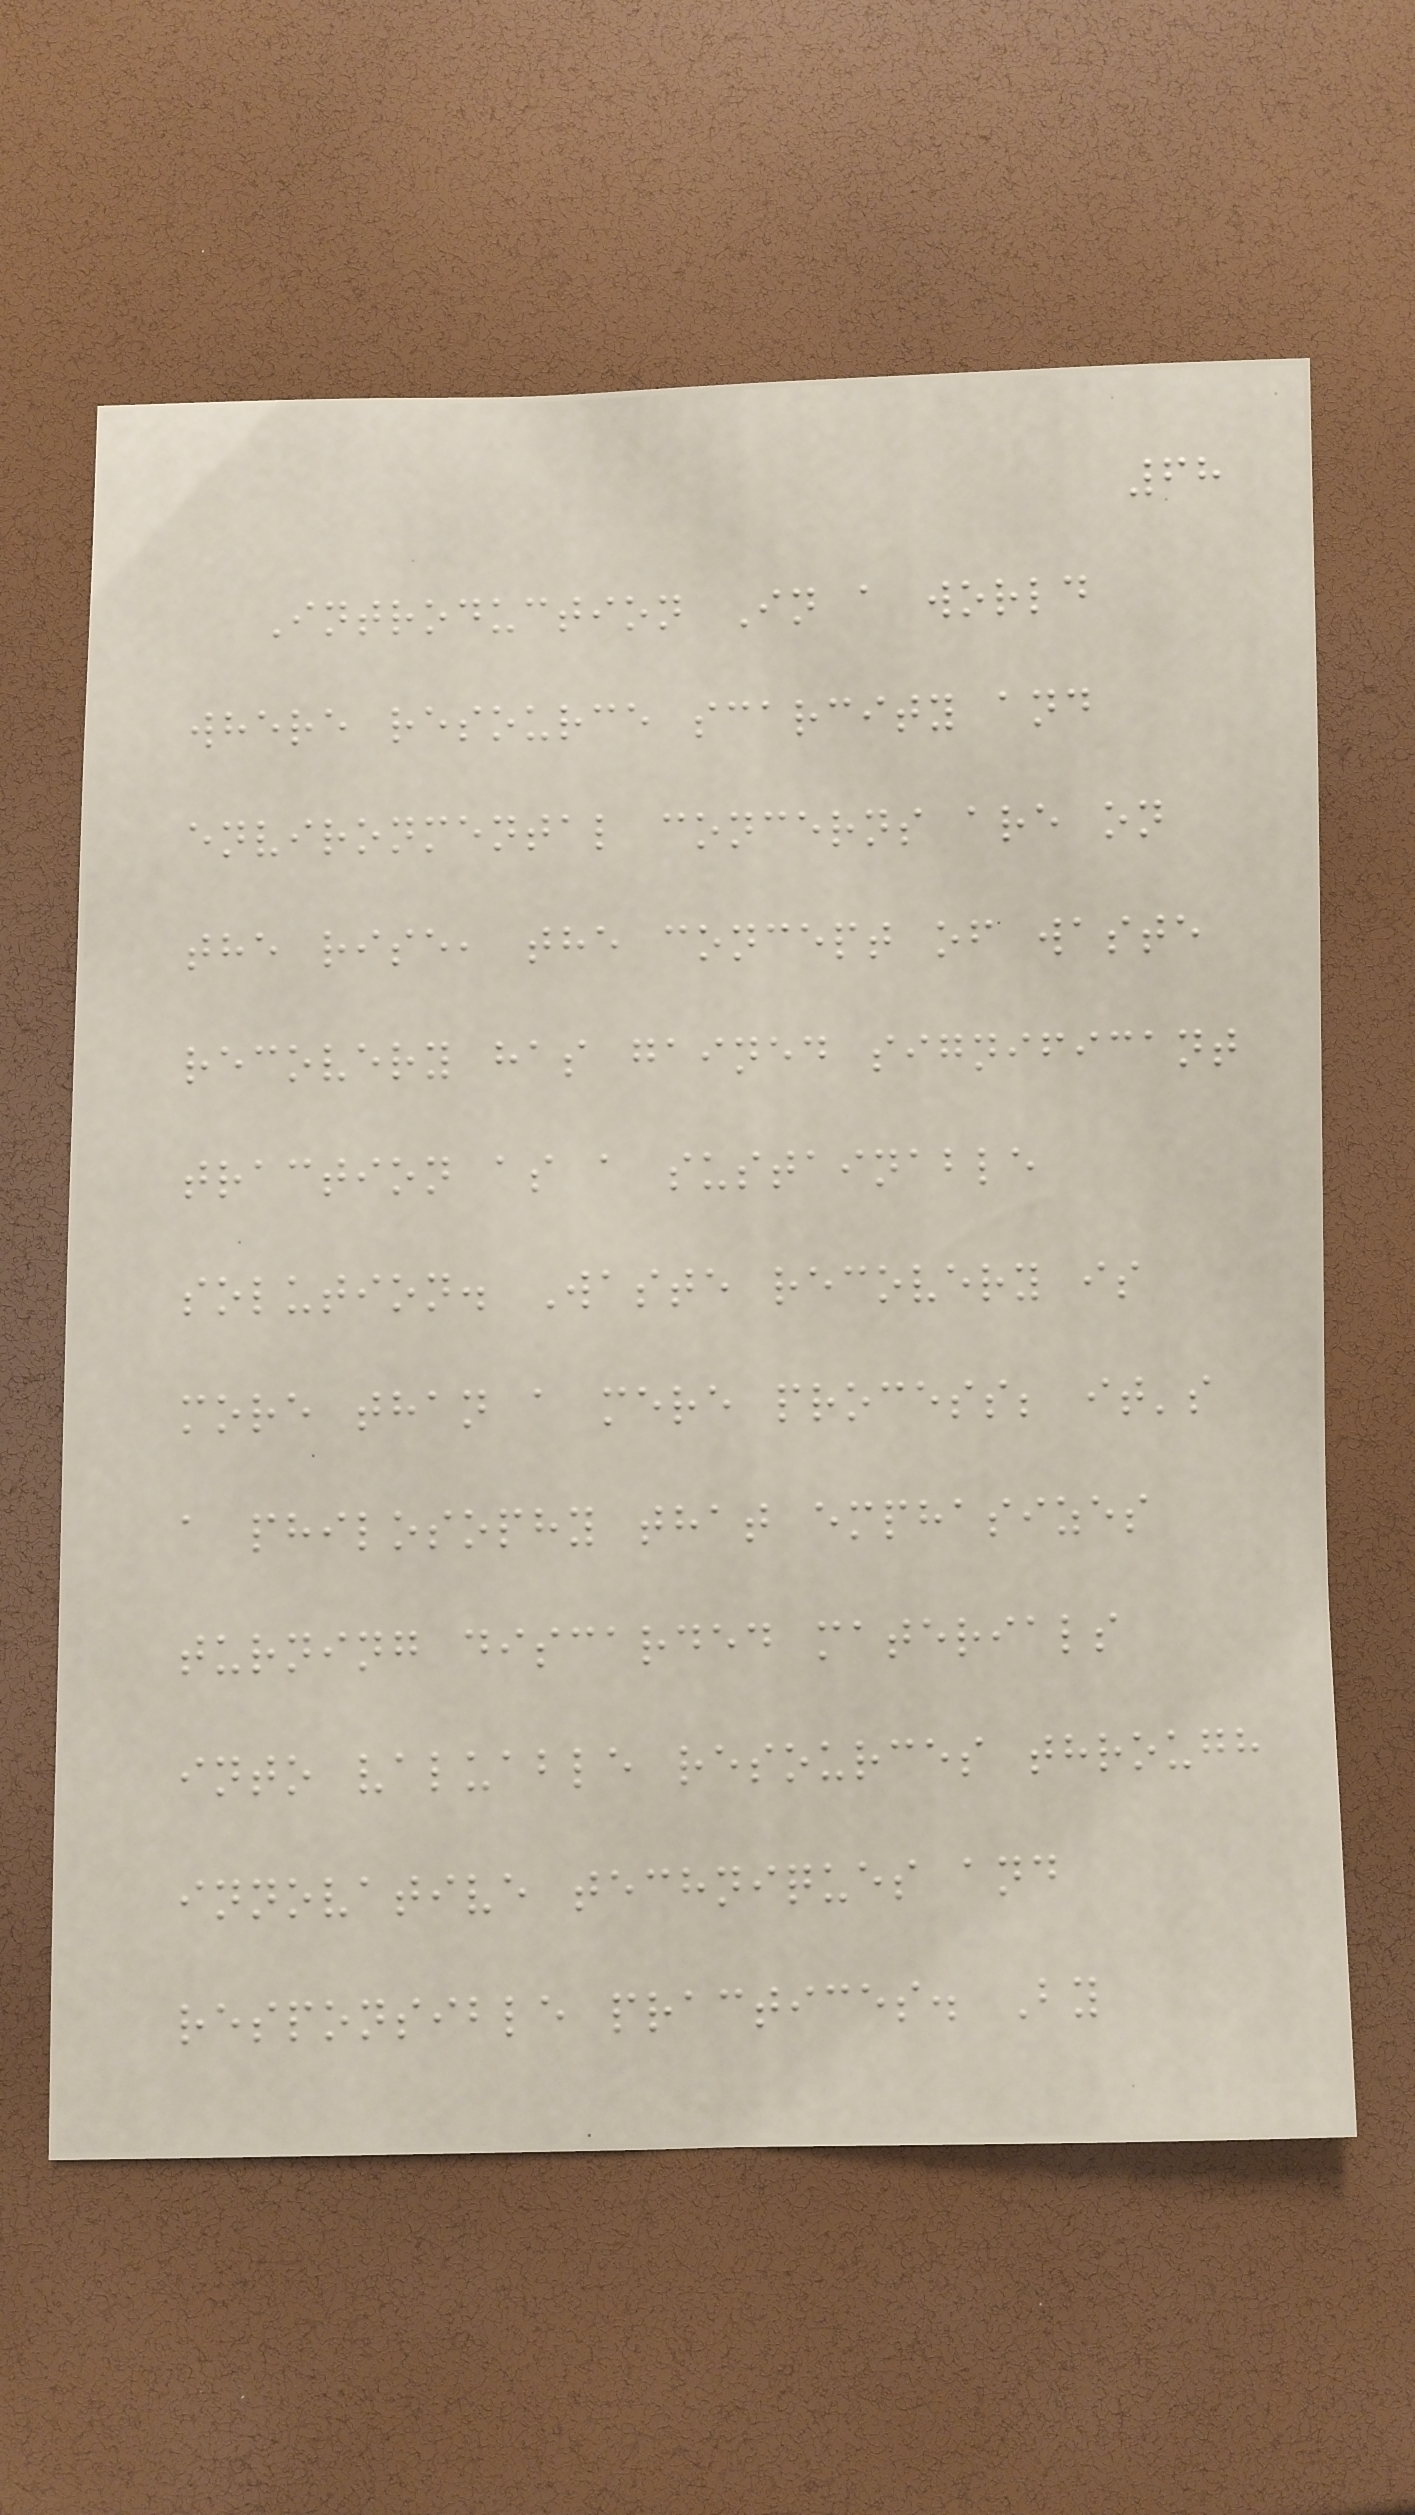68
Introduction In a world
where resource scarcity and
environmental concerns are on
the rise, the concept of waste
recovery has gained significant
traction as a sustainable
solution. Waste recovery is
more than a mere process; it's
a philosophy that emphasizes
turning discarded materials
into valuable resources through
innovative techniques and
responsible practices. By
